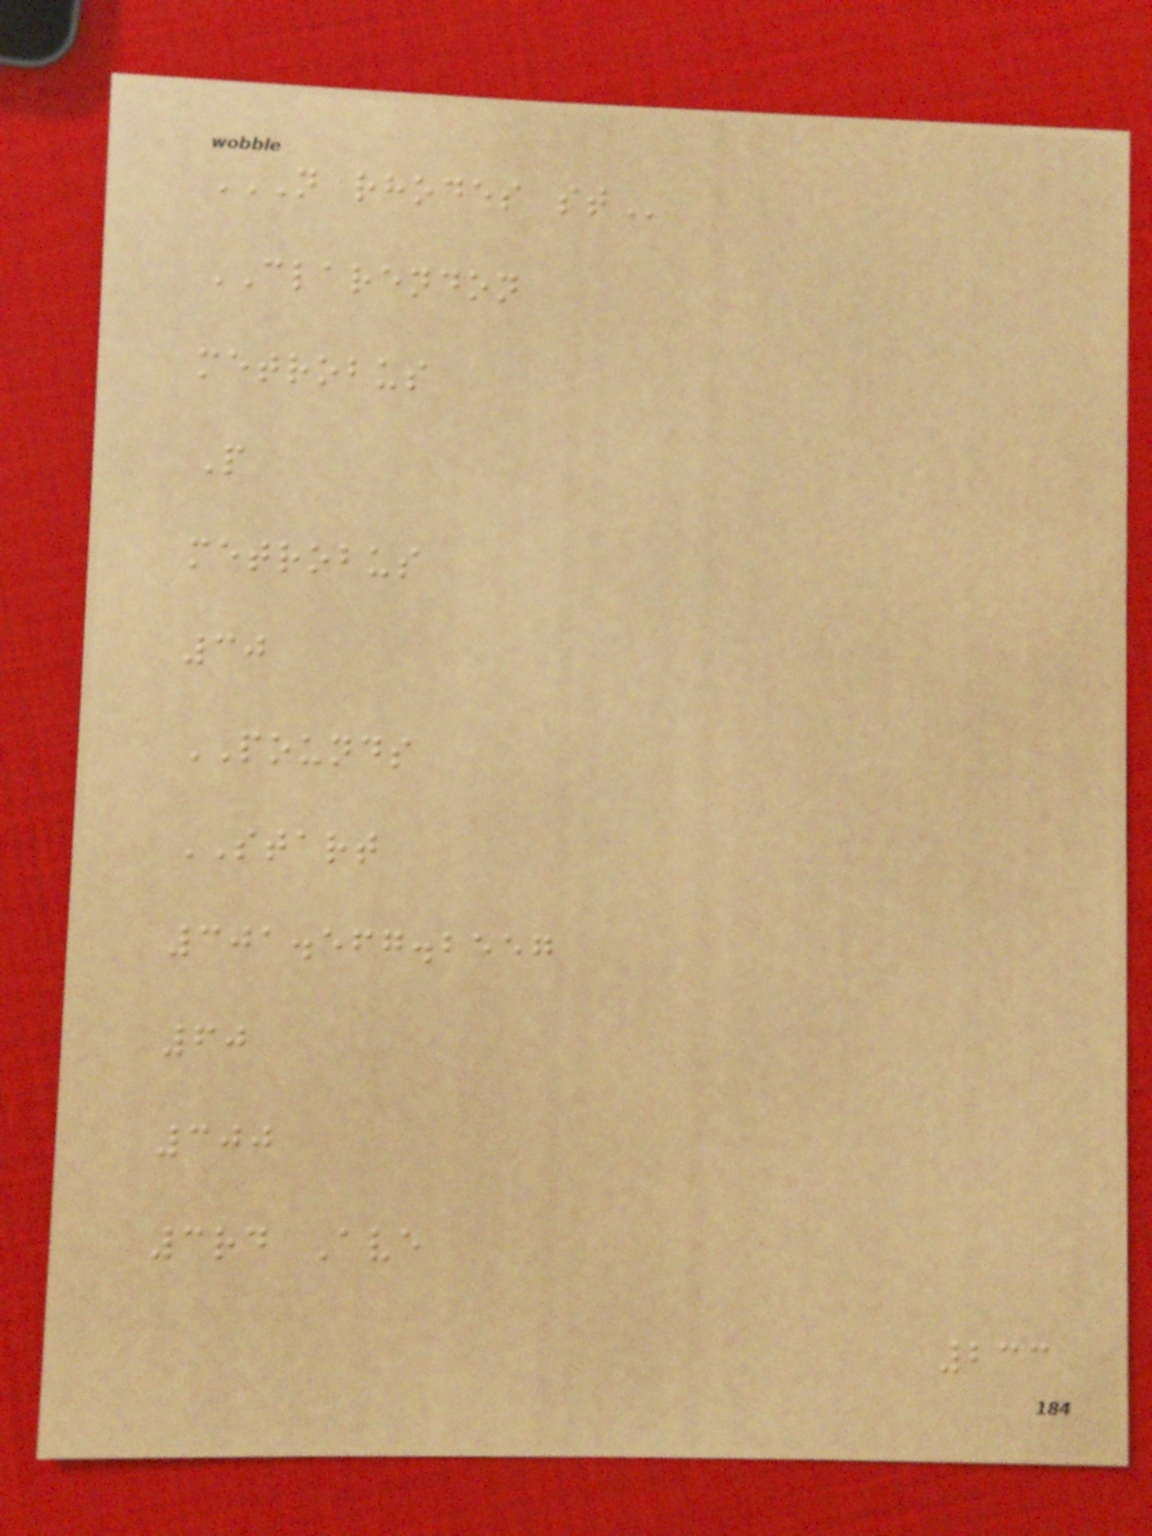N RHODES ST
CLARENDON
metrobus
P
metrobus
30
POUNDS
START
301.567.2557
60
300
3rd Ave
233
